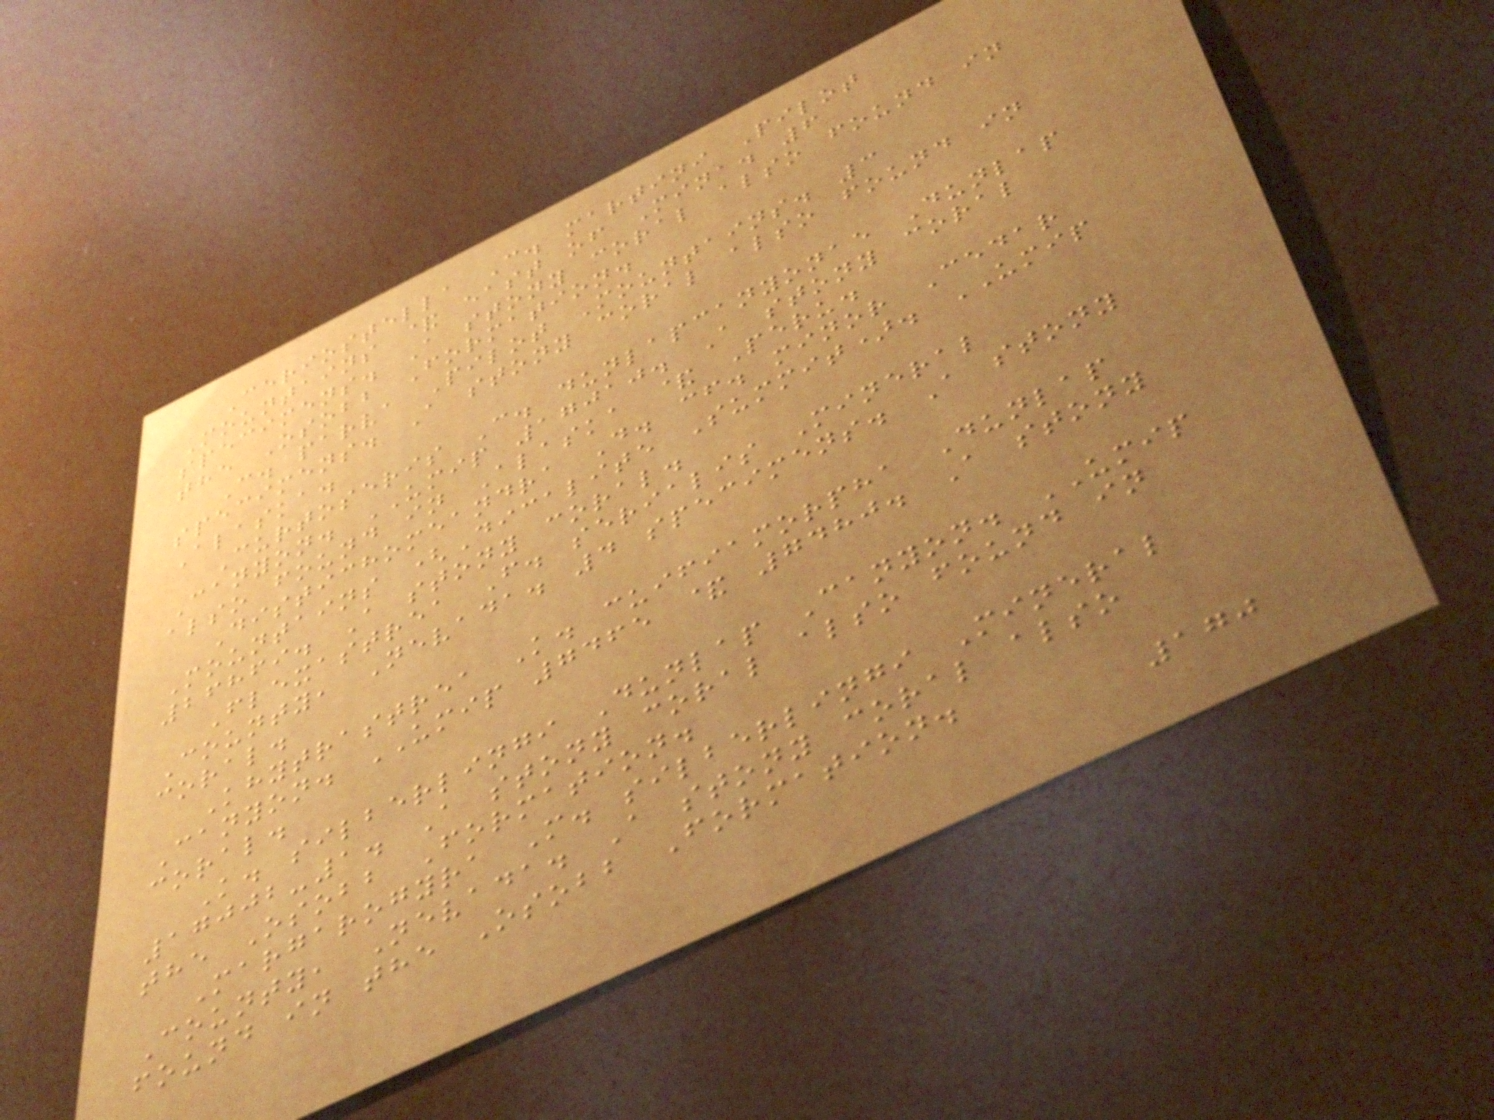Ceriostella C. martini Pilot
Mountains & east of Mina. 6
specimens. A stony coral also found in
the Osobb Formation.
C. parva Pilot Mountains. 3
specimens. A stony coral also found in
Alaska.
Curtoseris C. dunlapcanyonae Dunlap
Canyon. UMIP 17010. A stony coral
also found in Alaska & Peru.
Distichomeandra D. cf. minor Cedar
Mountains (Dicalite Summit). UMIP
26869. A stony coral.
Flexastrea F. serialis Mineral
County, Nevada. 4 specimens. A stony
coral.
Khytrastrea K. cuifiamorpha Dunlap
Canyon. UMIP 7465 & 7480. A stony
coral.
K. silberlingi Dunlap Canyon. UMIP
17002-1. A stony coral also found in
the Osobb Formation.
Margarogyra M. silberlingi Mineral
County, Nevada. A stony coral also
found in the Osobb Formation.
170
